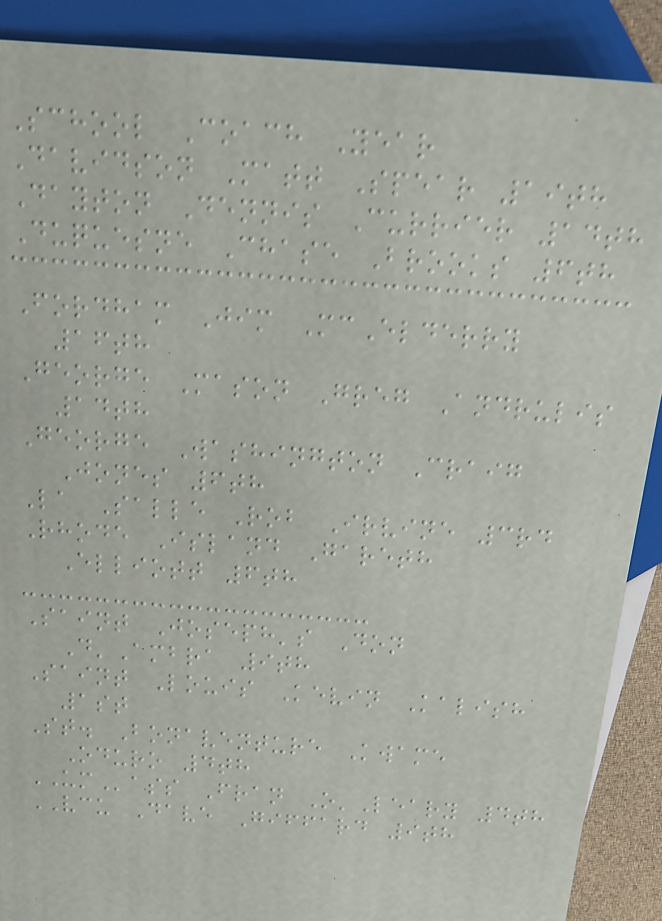School Coach Year
Davidson Matt Spear 19th
Dayton Dennis Currier 14th
Duquesne Chase Brooks 6th
Fordham Jim McElderry
16th
George Mason Greg Andrulis
14th
George Washington Craig
Jones 6th
La Salle Rob Irvine 3rd
Rhode Island Gareth
Elliott 6th
Saint Joseph's Don
D'Ambra 9th
Saint Louis Kevin Kalish
1st
St. Bonaventure Kwame
Oduro 4th
UMass Fran O'Leary 4th
VCU Dave Giffard 9th
